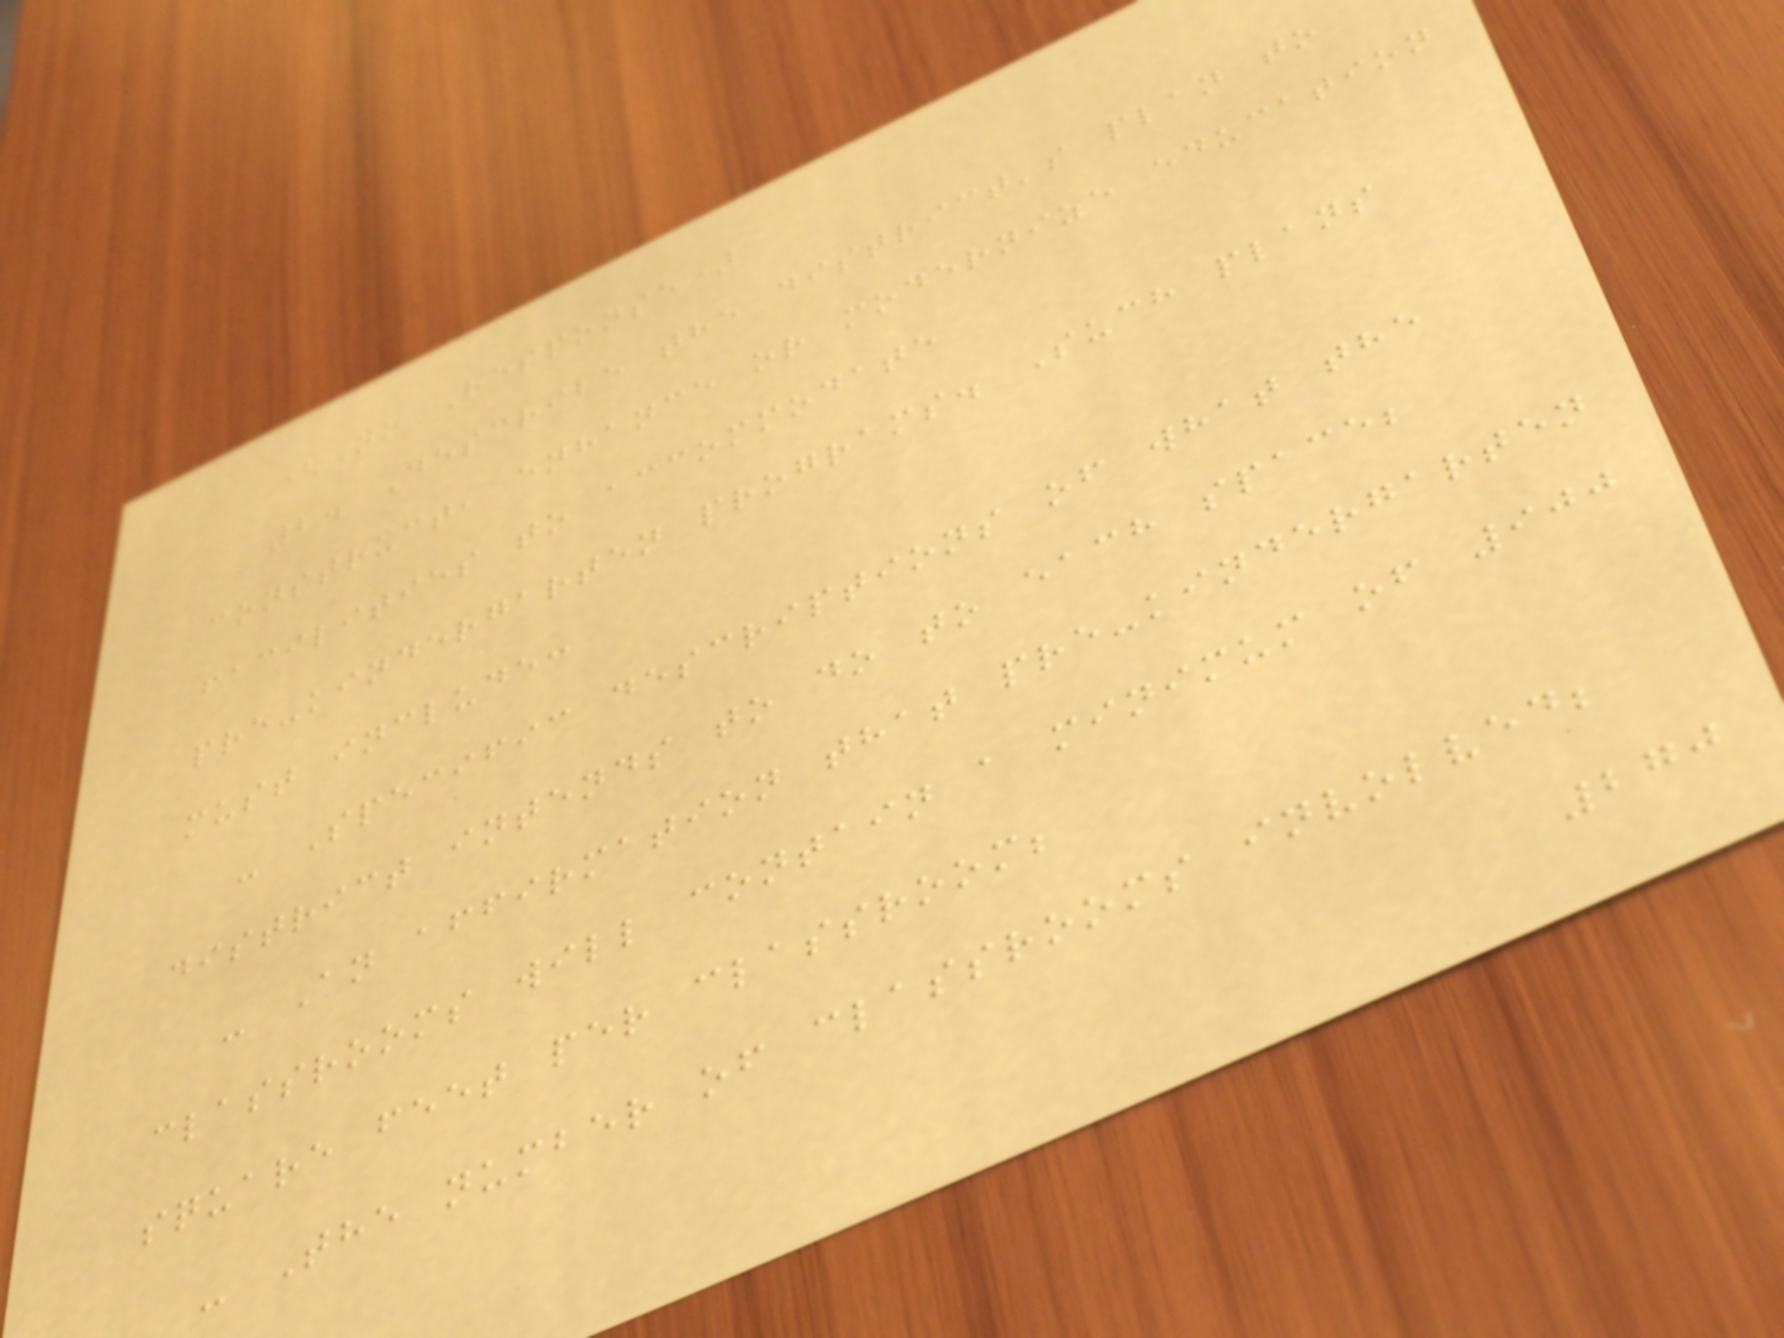(No Response)
2. Describe the district's plan to
construct, enhance or modernize education
facilities to accommodate
pre-kindergarten programs. Such plans
must include:
- Specific descriptions of what the
district intends to do to each space;
- An affirmation that pre-kindergarten
classrooms will contain a minimum of 900
square feet per classroom;
- The number of classrooms involved;
270
